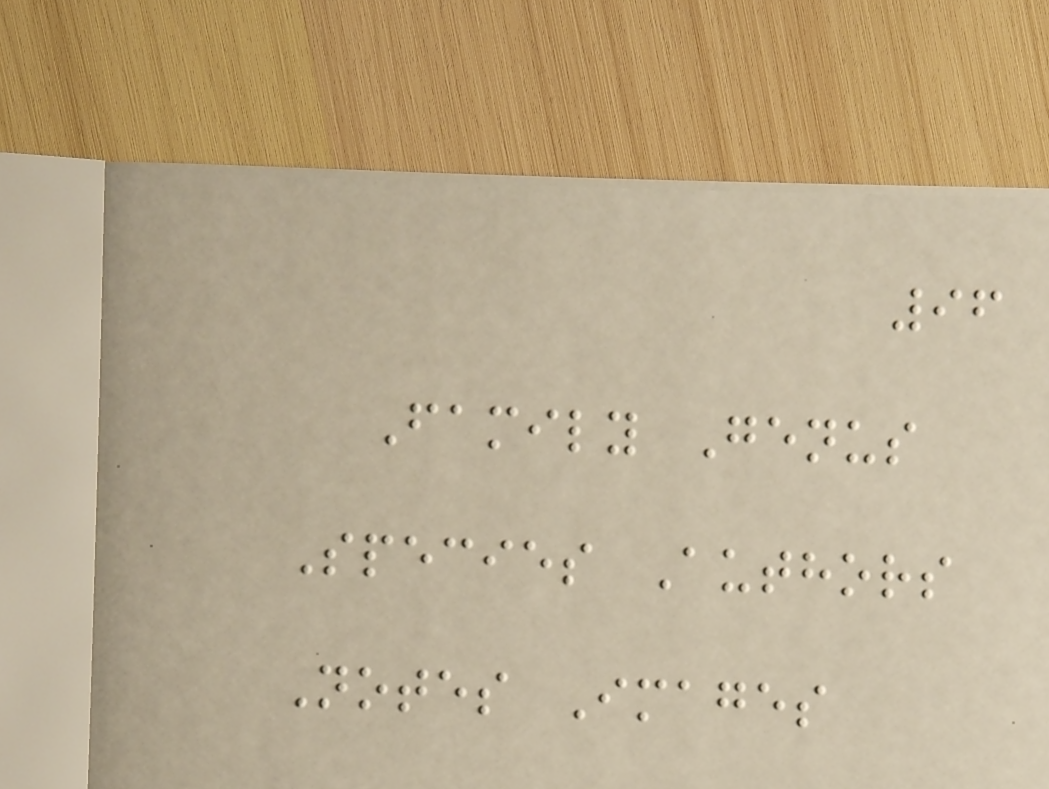96
Family Genus
Species Authors
Notes Images
